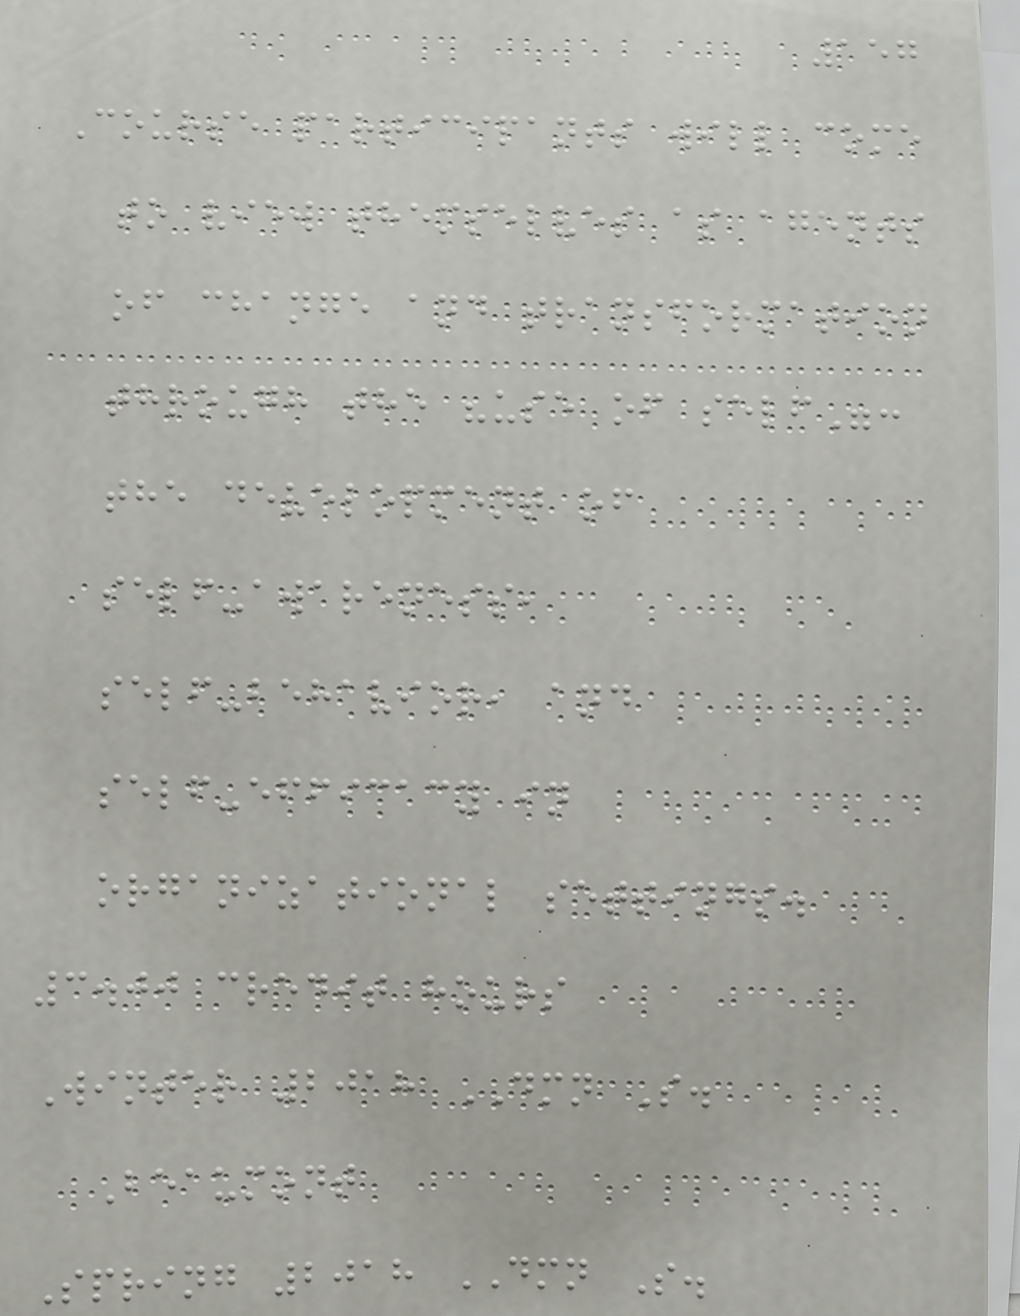157
Course participants will come
to view themselves as agents
of change and transformation
through the "use of self":
the development of
self-awareness,
self-behavior, and
self-efficacy in
organizational settings.
3.00 credit hours
Winter 2018 DMN S.
Beaumont
Spring 2018 DMN S.
